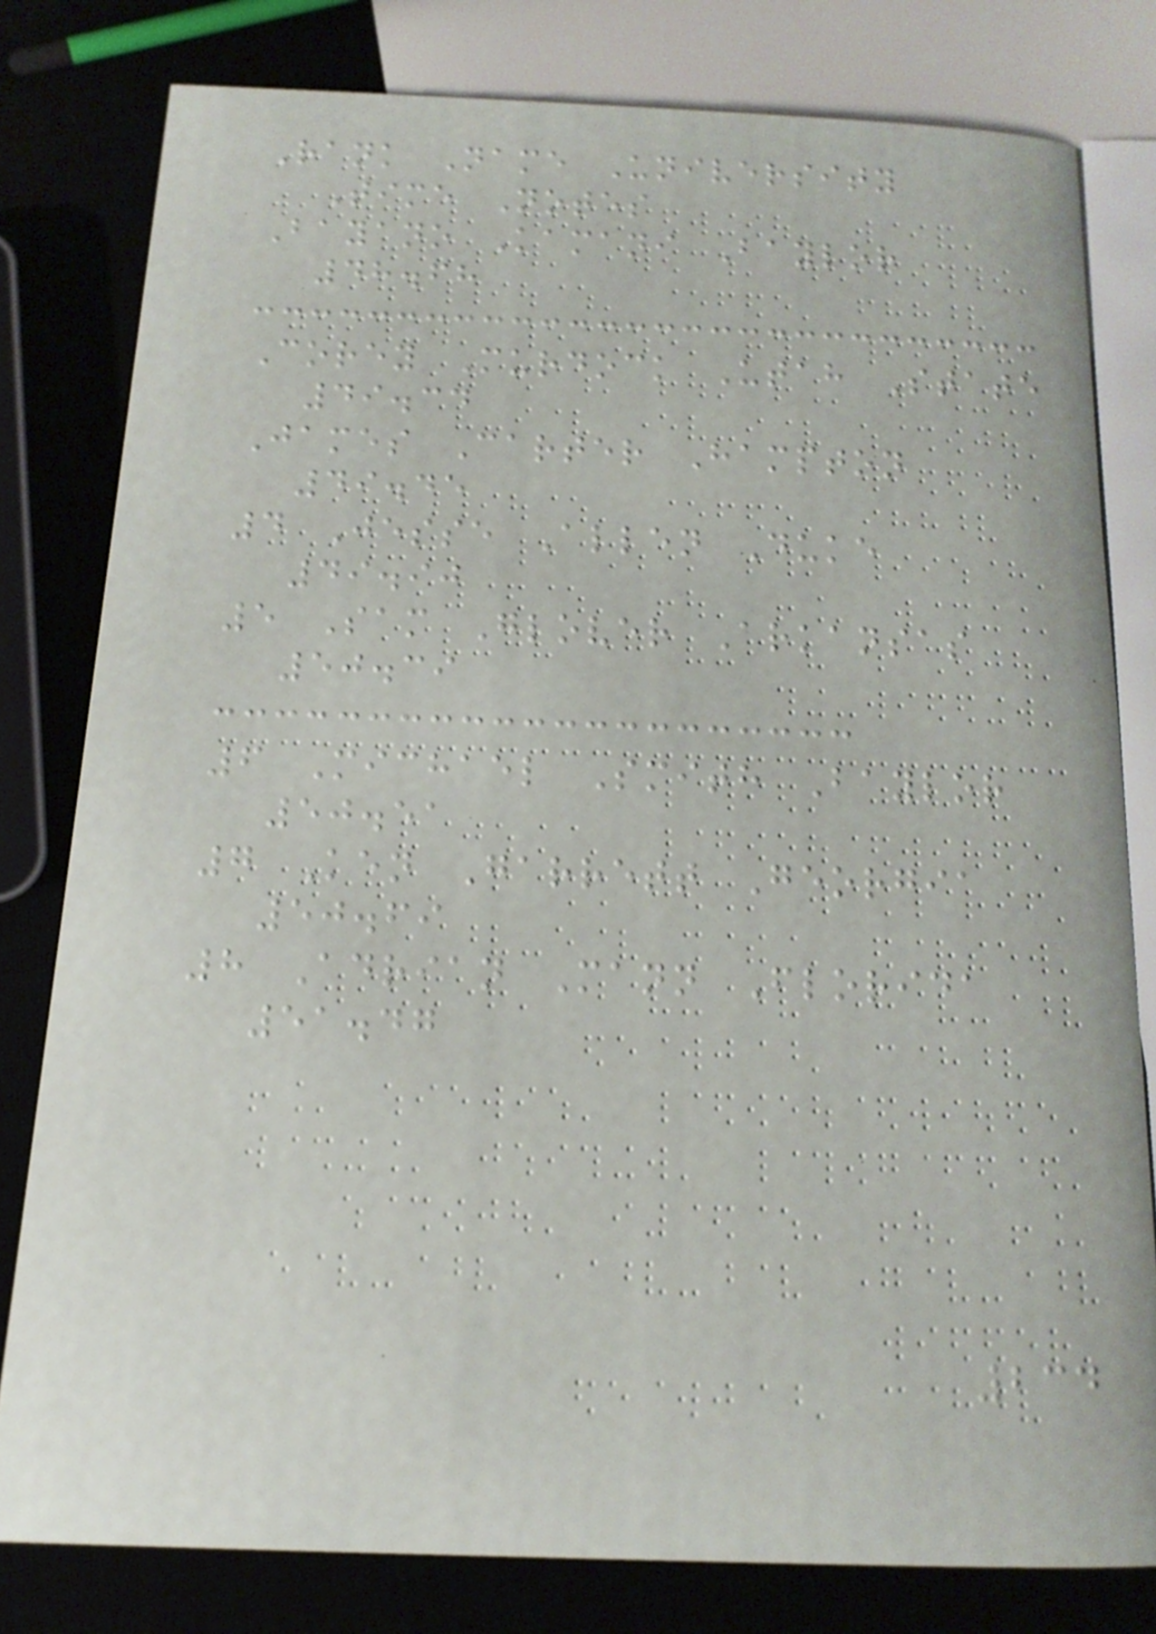Rank Name University
Time Notes
Bayano Kamani Baylor
48.68
Corey Murdock Utah State
49.34
James Carter Hampton
49.45
4 Jesse Allen Duke
49.90
5 Sam Glover Arkansas
50.39
6 Michael Smith Baylor
50.51
7 Ken Garrett Georgia
50.69
8 Adrian Mann Florida
51.47
234
